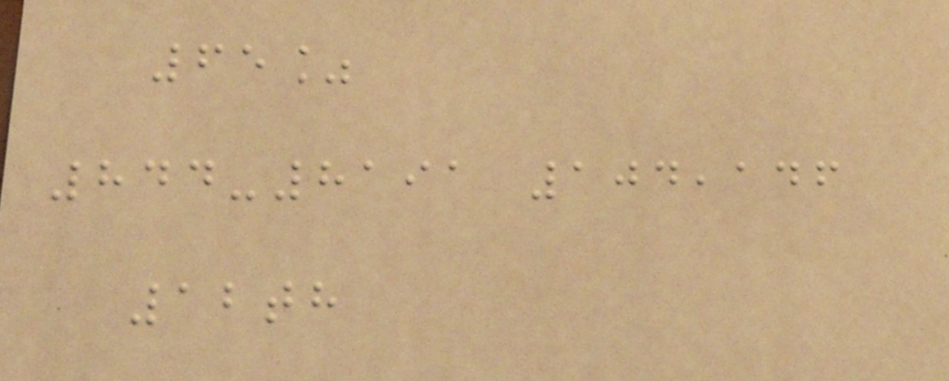65%
844-8191 104,146
12th
